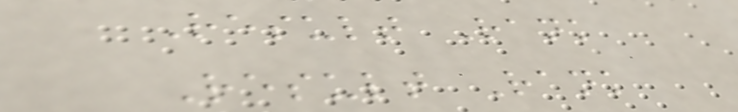Result Rank
Result Rank
